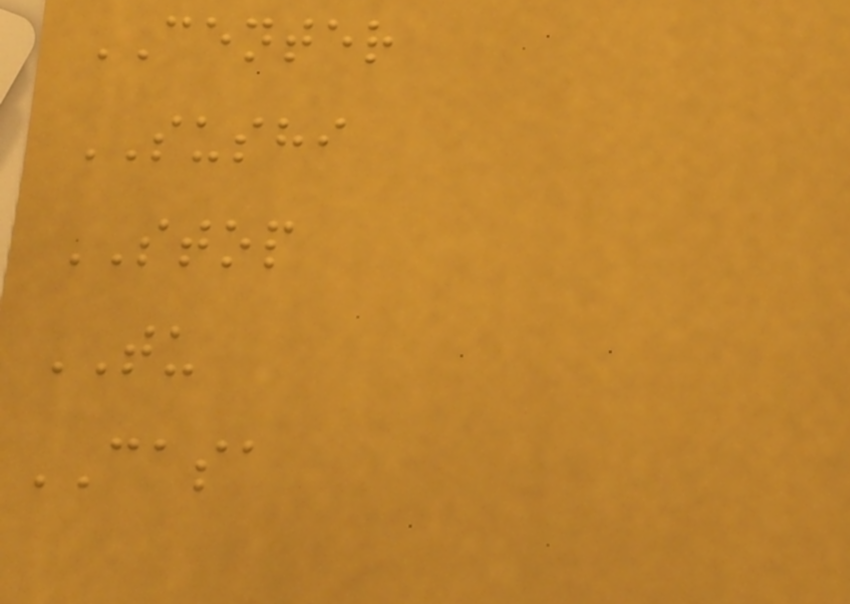CENTER
SUSHI
STOP
TU
CASA
